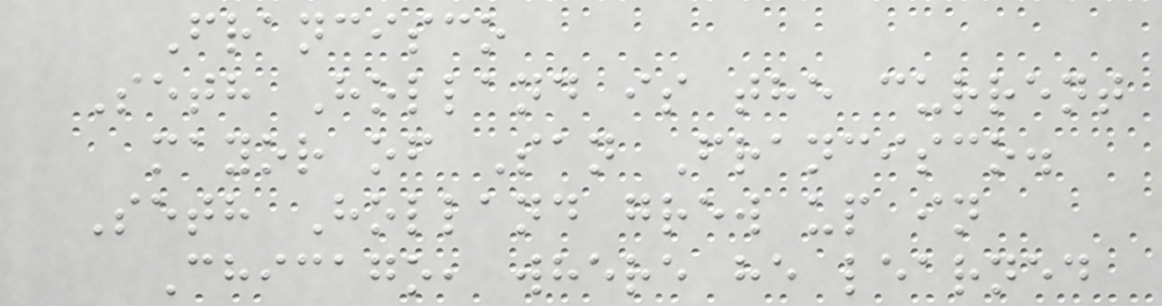Francisco
Seth Holland is the current
mayor of San Francisco.
Seth Holland grew up in
Chicago, where he learned
